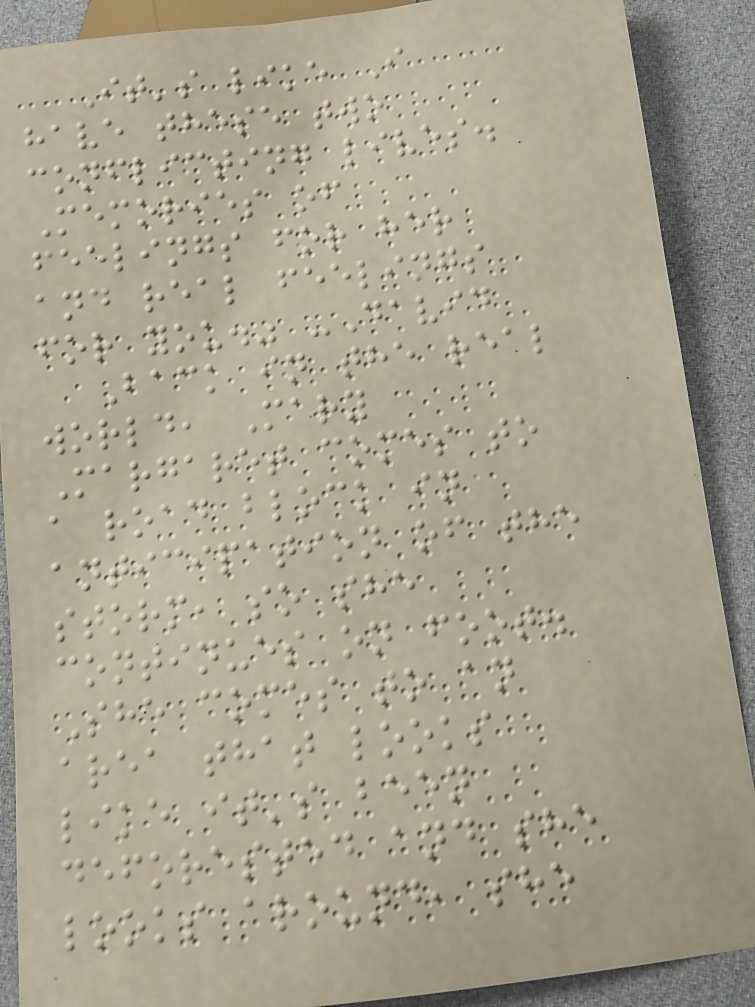It's like I
have these two
conflicting lives.
Memories of
feelings for her
and real feelings
for you." -David
Back in the real
world, Mary
Margaret comes to
a road block in
anticipation of the
storm, so she
continues on foot.
She comes to an
area that looks
like it's been
deforested and she
looks around, she
